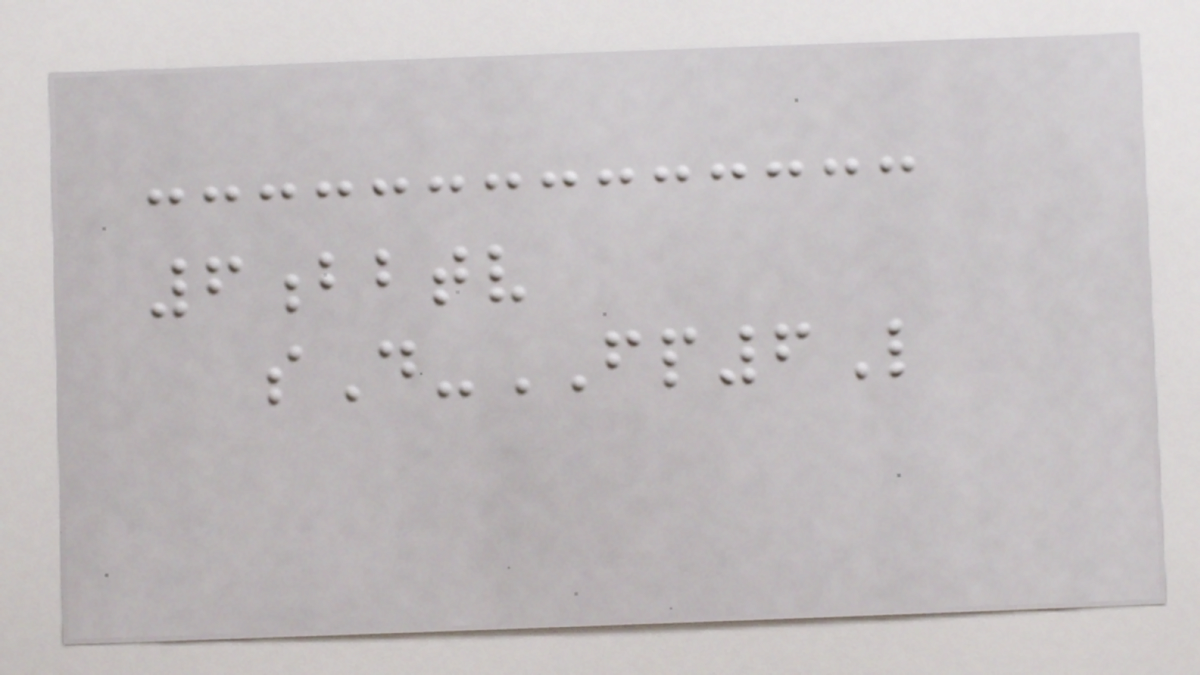6bbtv
sD-FP6L
